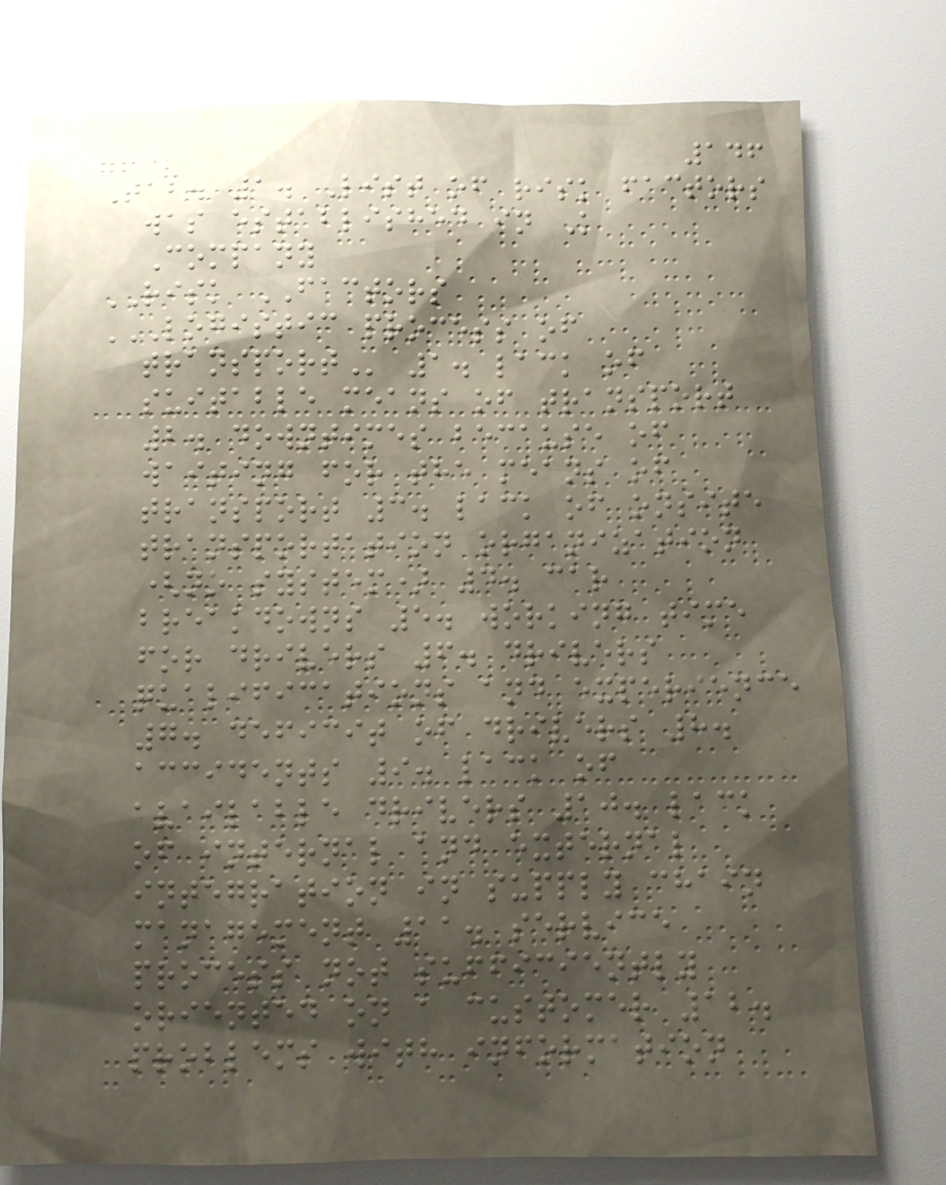146
Tab. 1. List of risk factors
was established in K
Company
RISK FACTORS
LOGISTIC PROCESS OF
TRANSPORT 1. lack of
suitable means of transport
2. downtimes because of
waiting for the means of
transport 3. lack of onsite
transportation organization
(no system) 4. car
breakdowns 5. working time
for drivers 6. drivers
qualifications and experience
7. deficit of drivers 8.
accidents 9. lack of
available drivers 10. lack
of internal and external
integration in supply chain
management 11. service
process not sufficiently
oriented on a customer 12.
problems with information
